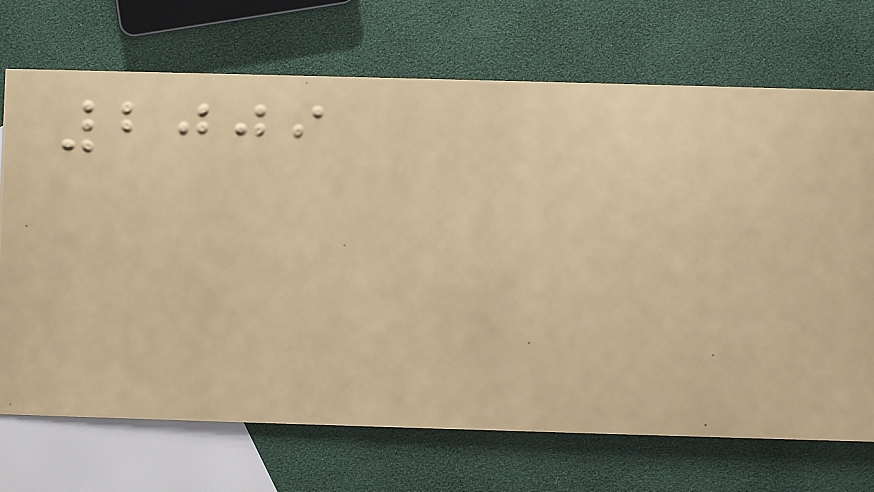2009
